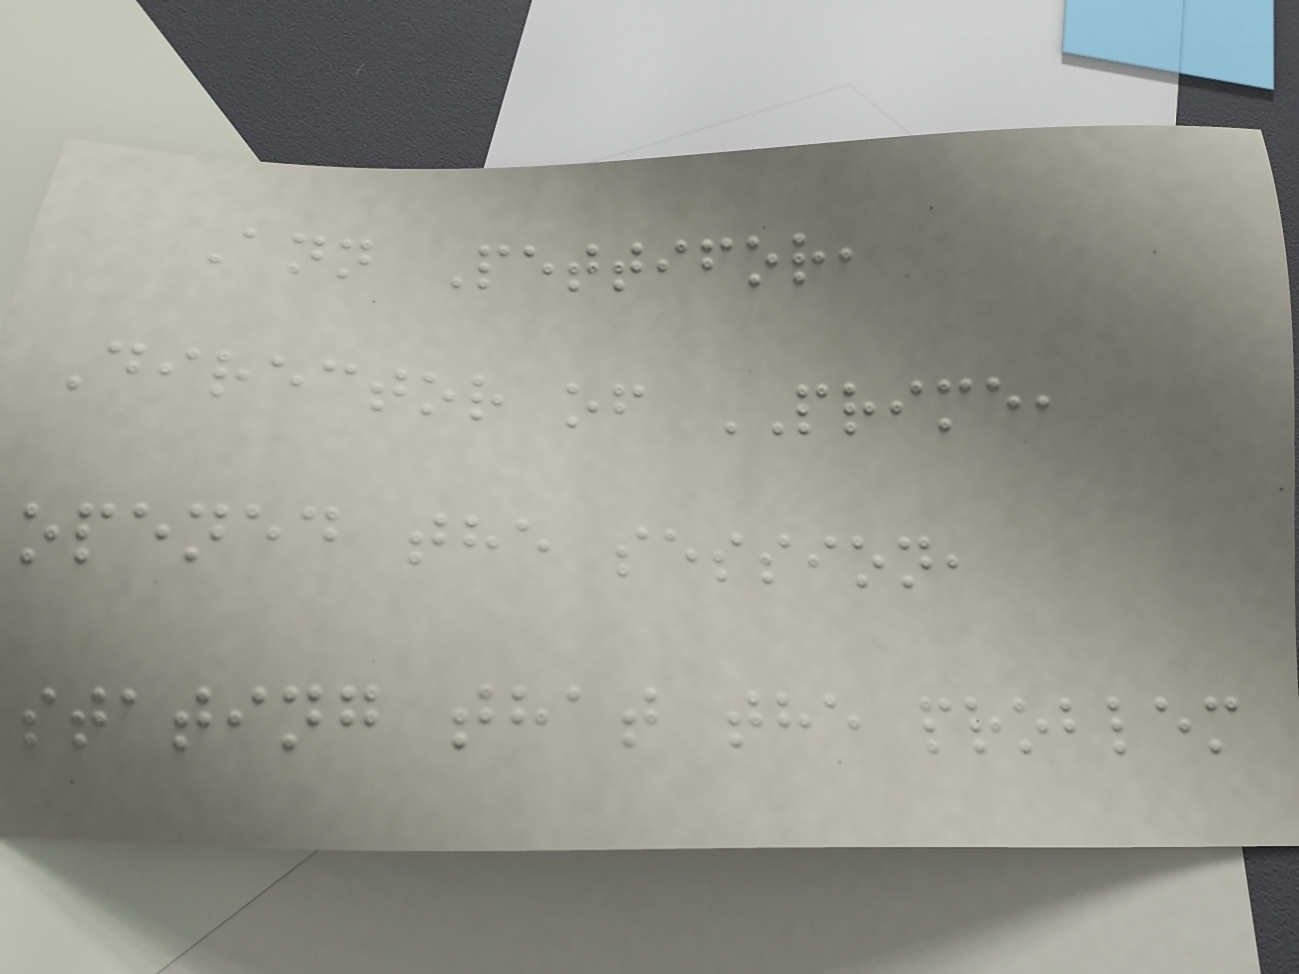Ann Pettifor,
Director of PRIME,
opened the session,
stating that the problem
